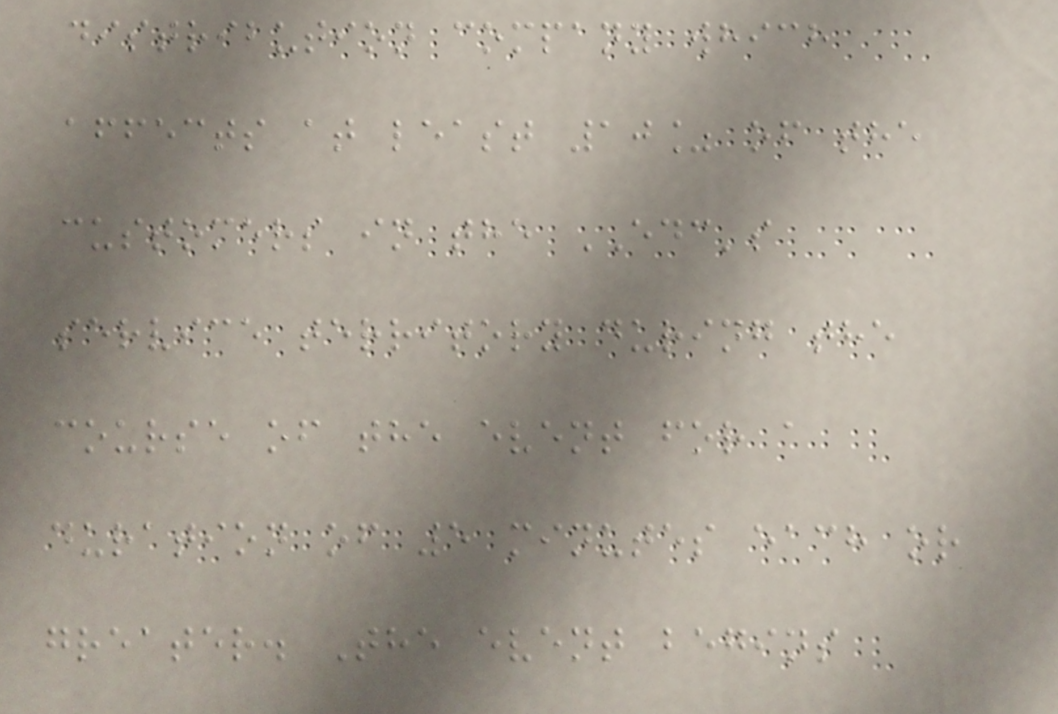distribution company which
affects at least 10% of the
customers in the EDC's
service territory during the
course of the event for a
duration of 5 minutes each or
greater. The event begins
